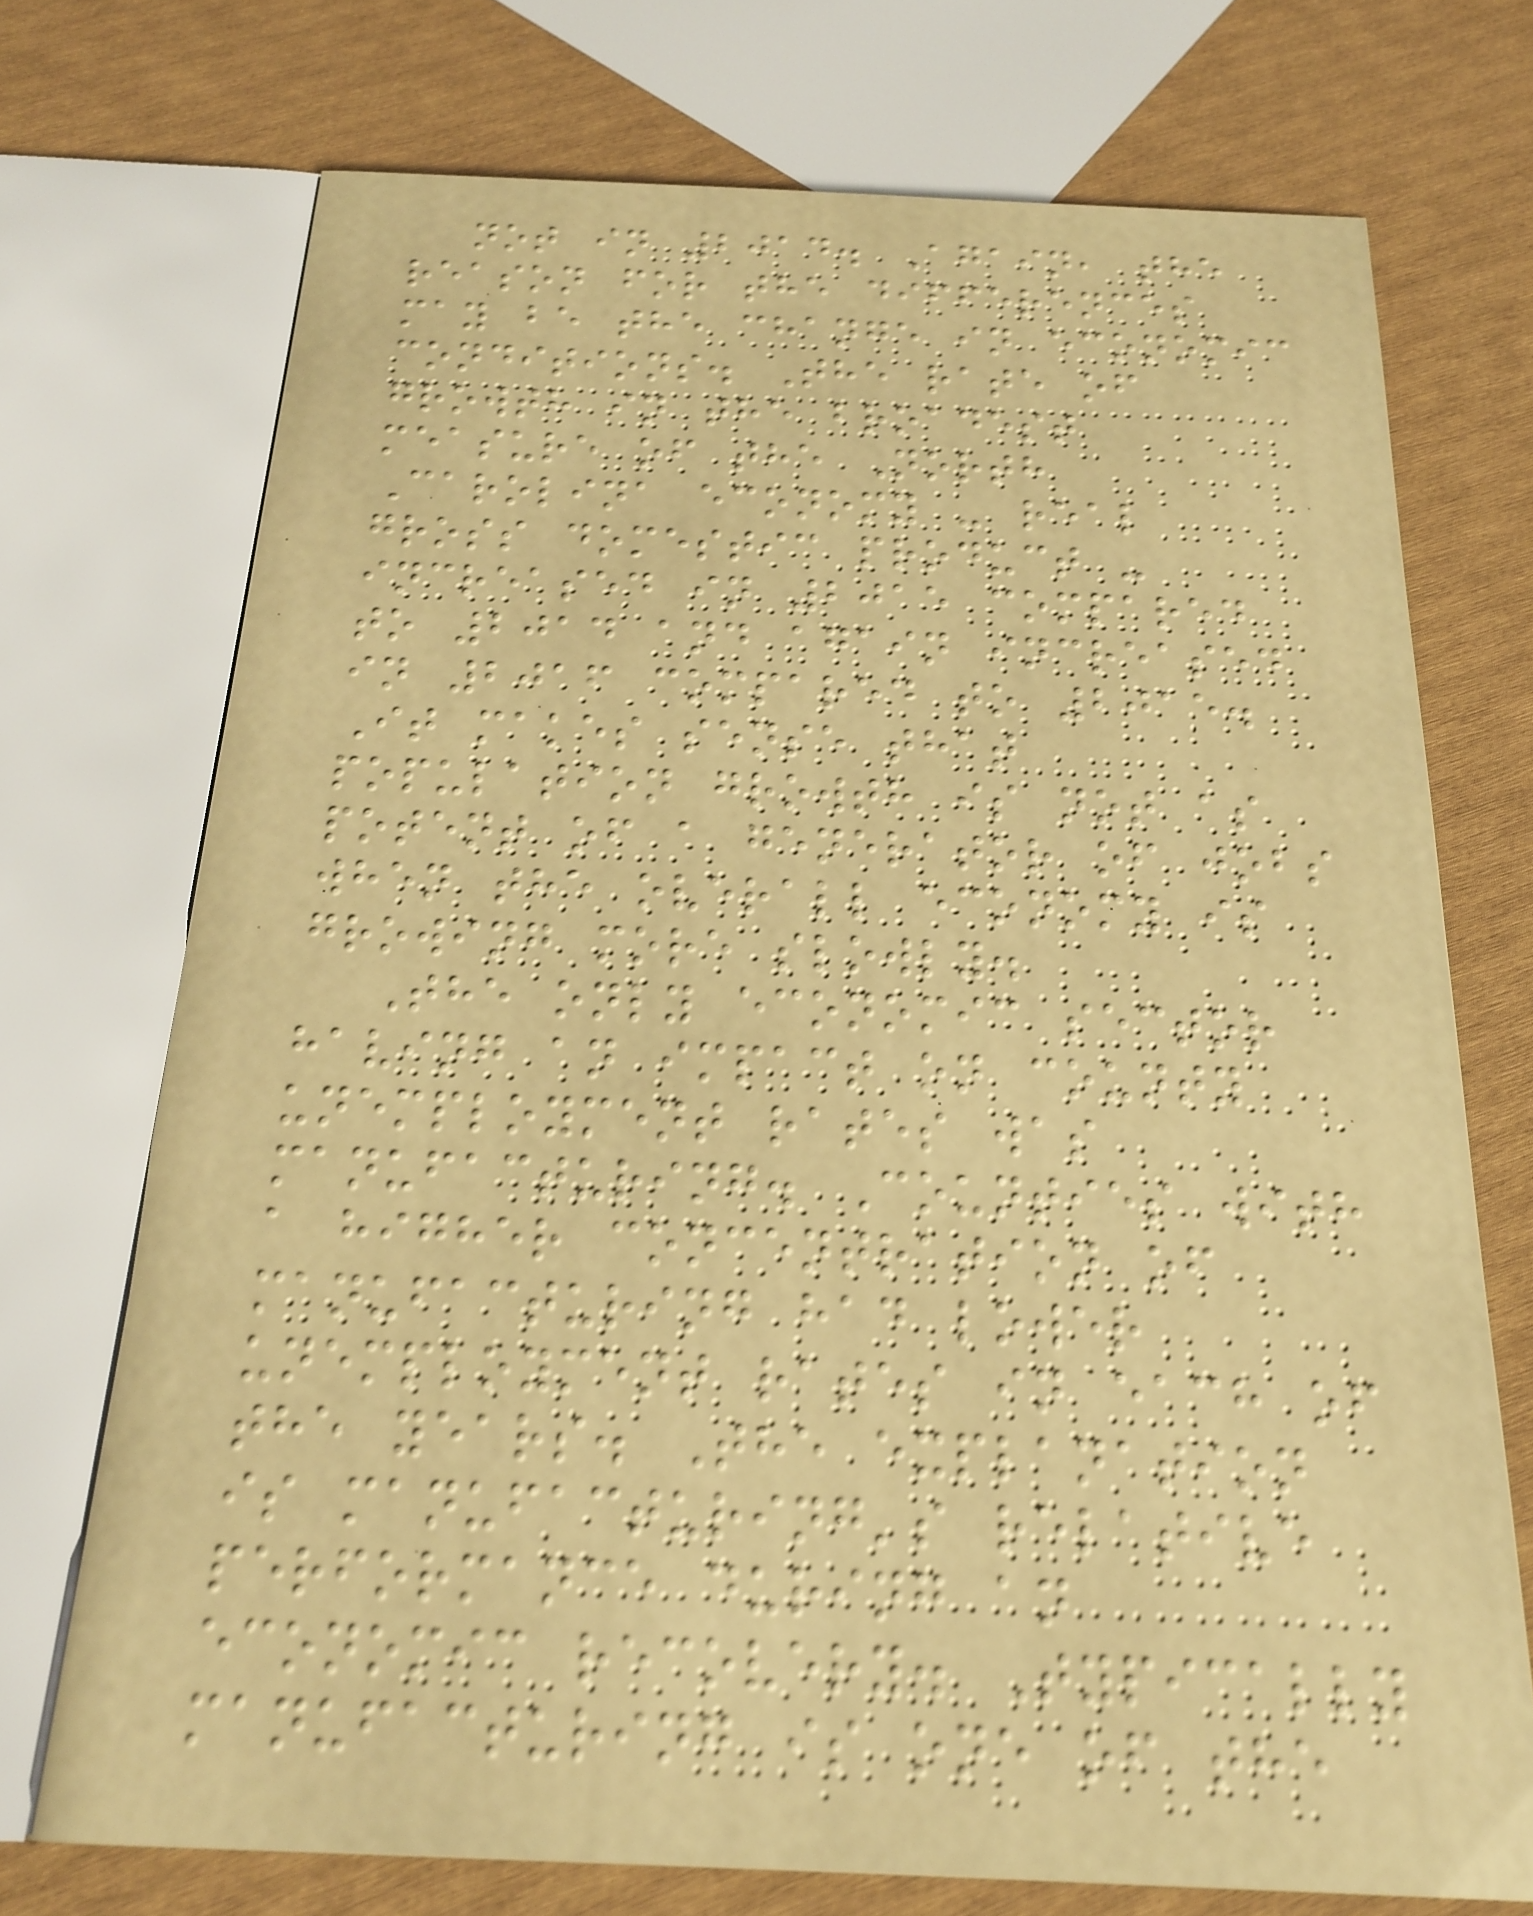not in 2014. Again, the
reason for the differences
may be the change in economic
conditions. The rate of
growth in the broadest
measure of the North
Carolina economy - real
gross domestic product -
increased in 2015 compared
to 2014 and again increased
in 2016 compared to 2015.
It makes sense that
population growth is not as
potent of a generator of jobs
when the overall economy is
growing more slowly.
The only economic sector
having an impact on county
unemployment rates was
manufacturing. Counties with
a higher concentration of
manufacturing had lower
unemployment rates in each of
the years. The explanation
is manufacturing's relative
performance during an
economic recovery. Typically
manufacturing is one of the
